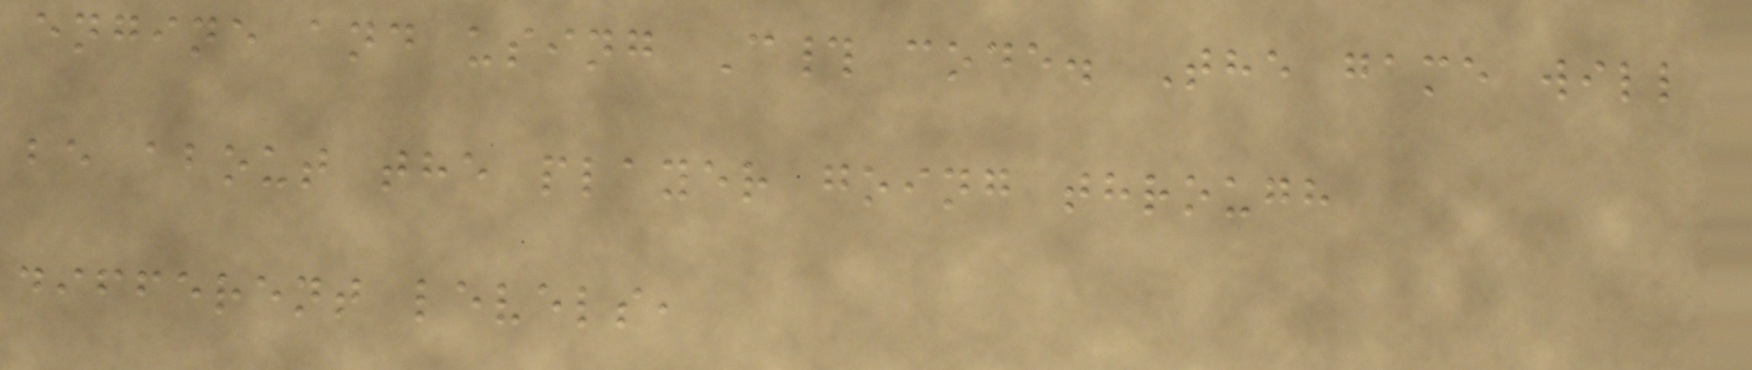engine and using C# code. The game will
be about the player going through
different levels,
